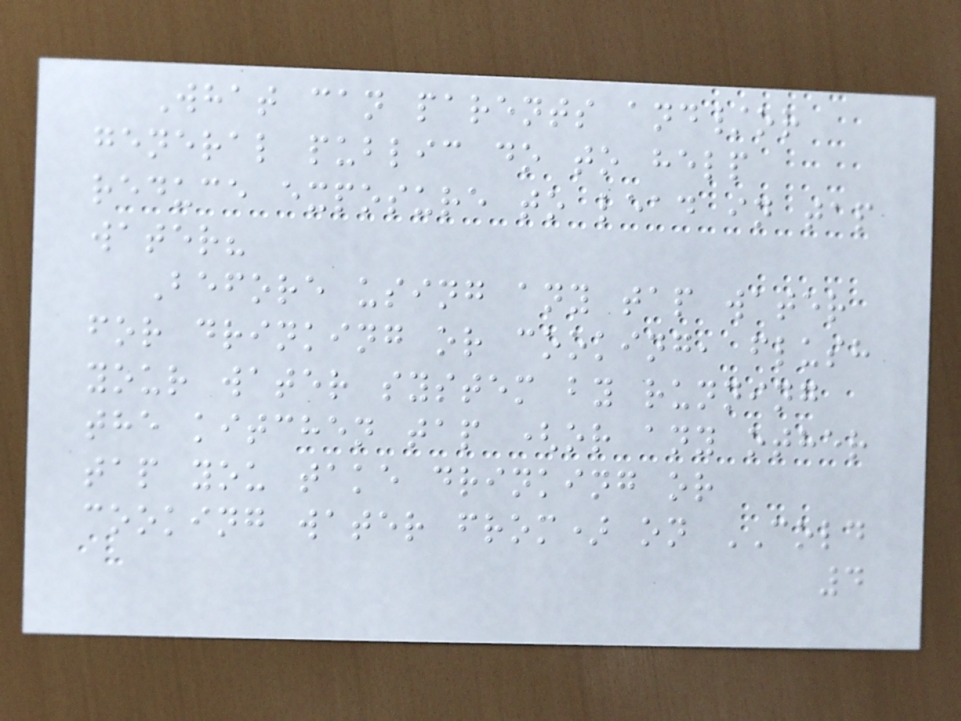What can parents and/or
general public do to help
reduce exposure to lead in tap
water?
Before using any tap water
for drinking or cooking, flush
your water system by running
the kitchen tap (or any other
tap you take drinking or
cooking water from) on COLD
4
